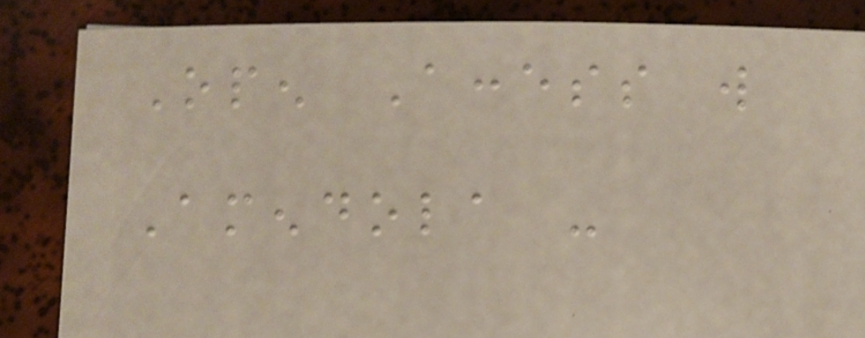Open Access will
Amendola -
